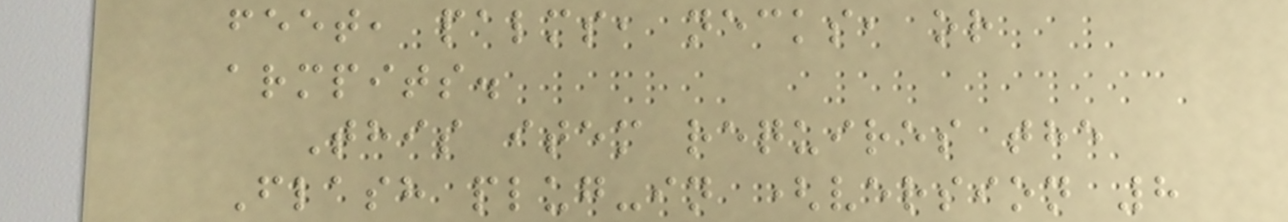feet, palms, necks, or
armpits.
This item requires the
Flash plug-in (version 8
